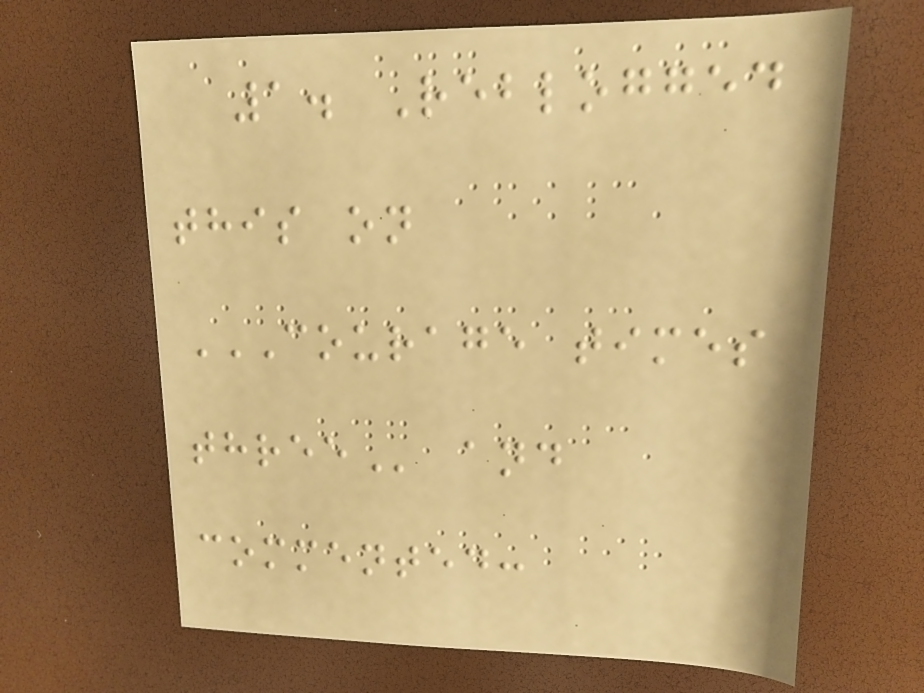1. Reblogged
this on
COURAGE TIMES
THREE and
commented:
